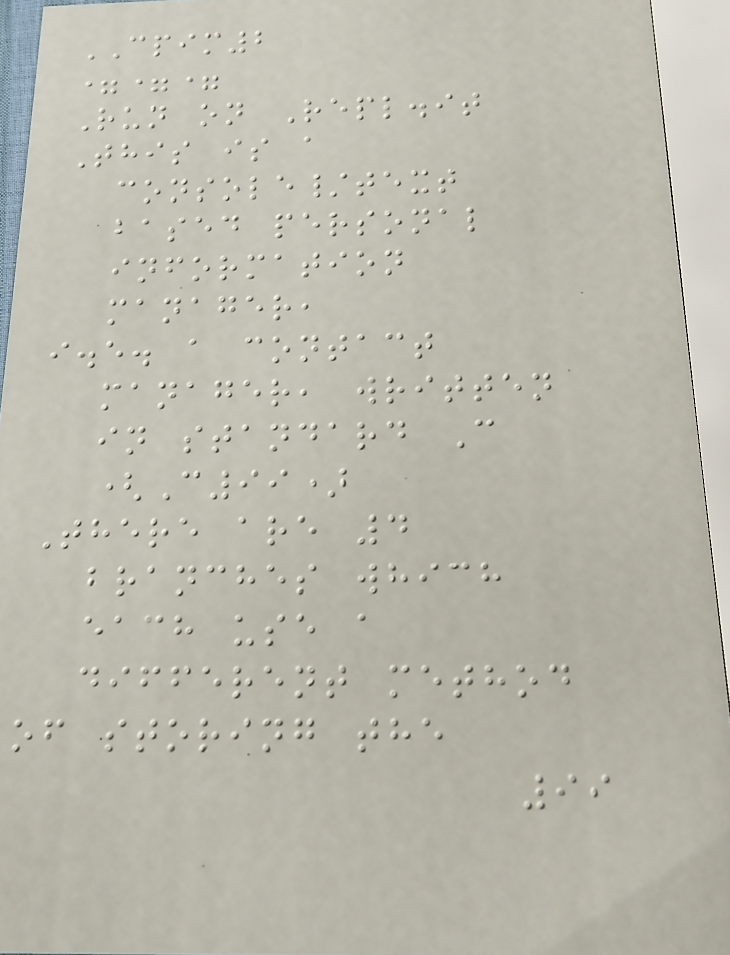CPIM2
===
Run on Repl.it
This is a
console/text
based personal
information
manager,
i.e. a contact
manager, written
in standard C
(C99)
There are 4
branches which
each use a
different method
of storing the
99
